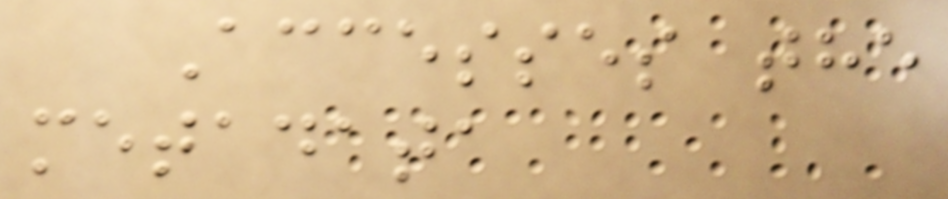Accesses the
metadata
